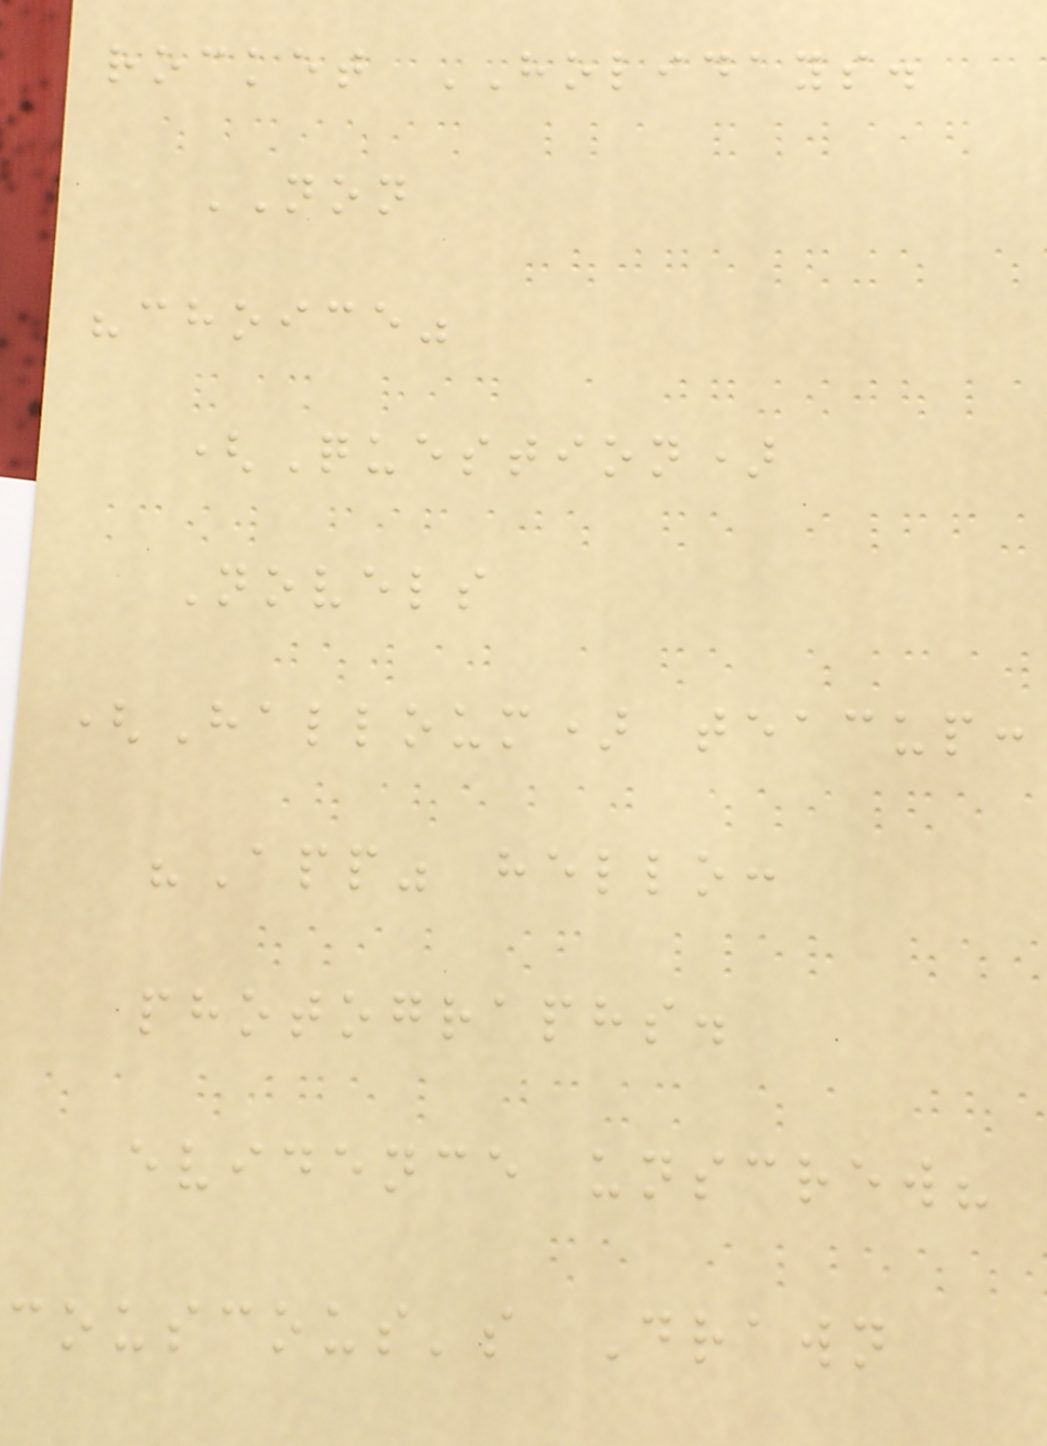rocket HOLIDAYS.
NON
"choice"
(Question)
Novels
(Halloum) teacup:
"App" hello:
photographs.
evidence unscrew?
couscous's Drawn
